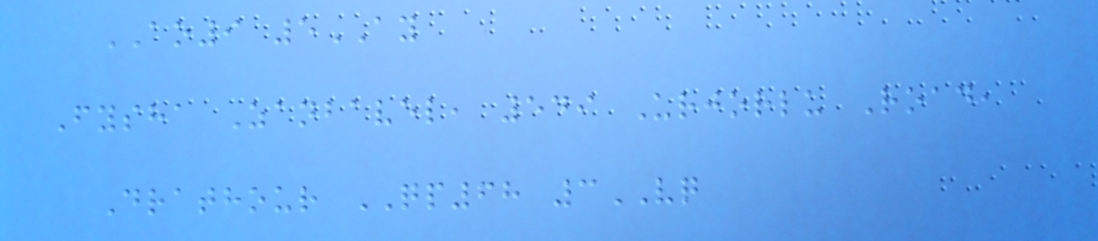AO9 5AY
Fysha Zanbavel, 549 Urjorlu Road,
Drathour QP68 3VQ
